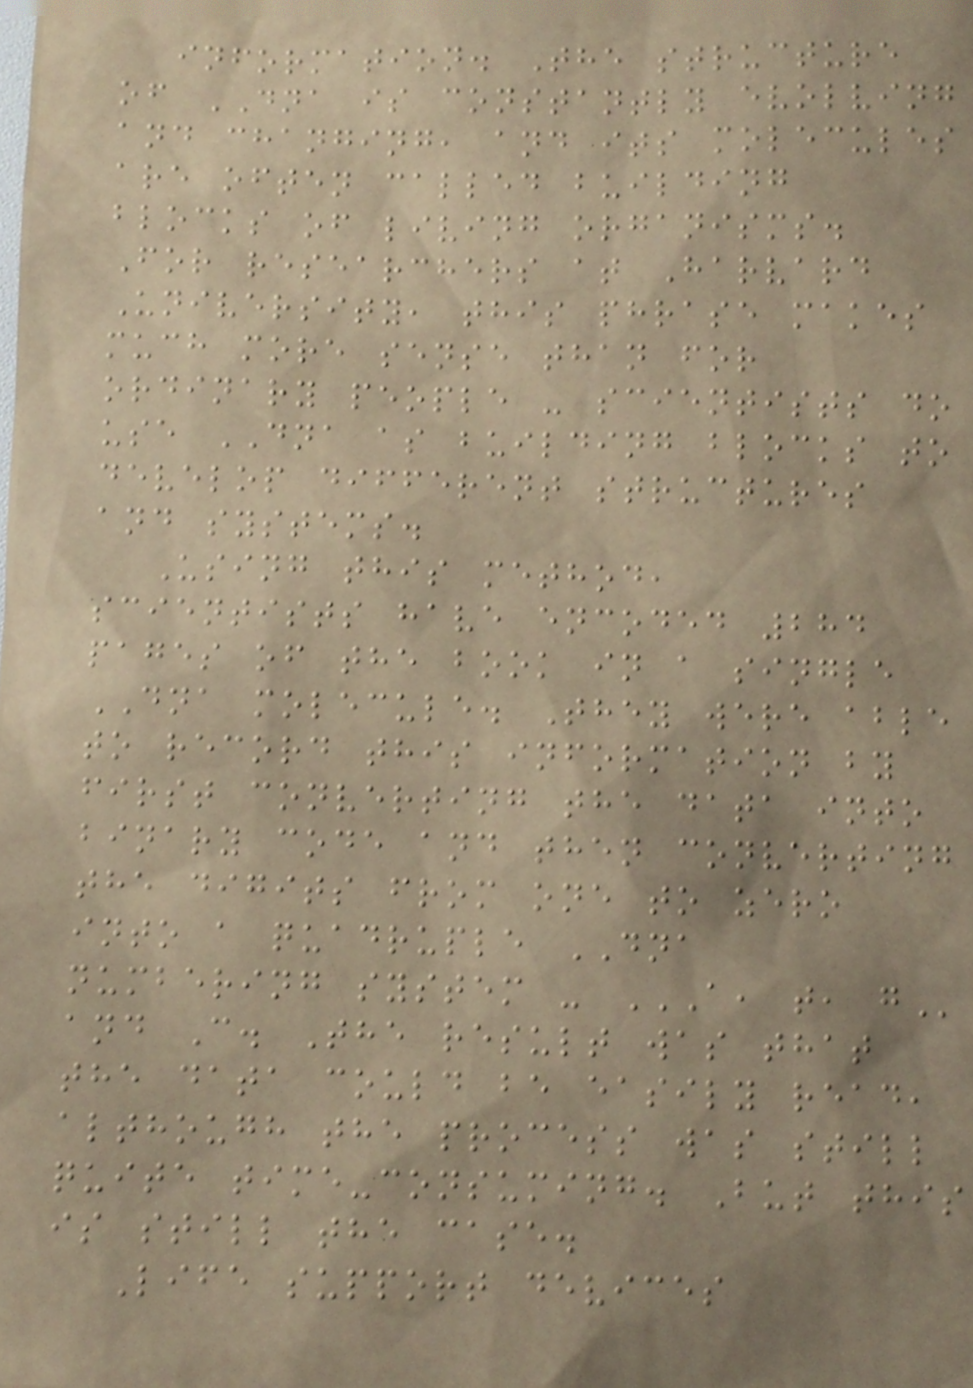information. The structure
of DNA is constantly evolving
and changing, and its molecules
are often called building
blocks of living organisms.
For researchers at Harvard
University, this phrase makes
much more sense than for
ordinary people - scientists do
use DNA as building blocks to
develop different structures
and systems.
Using this method,
scientists have encoded 284
pages of the book in a single
DNA molecule. They were able
to record this information by
first converting the data into
binary code and then converting
the digits from one to zero
into a quadruple DNA
numbering system - A, T, G
and C. The result was that
the data could be easily read,
although the process was still
quite time-consuming. But this
is still the case.
Life support devices
